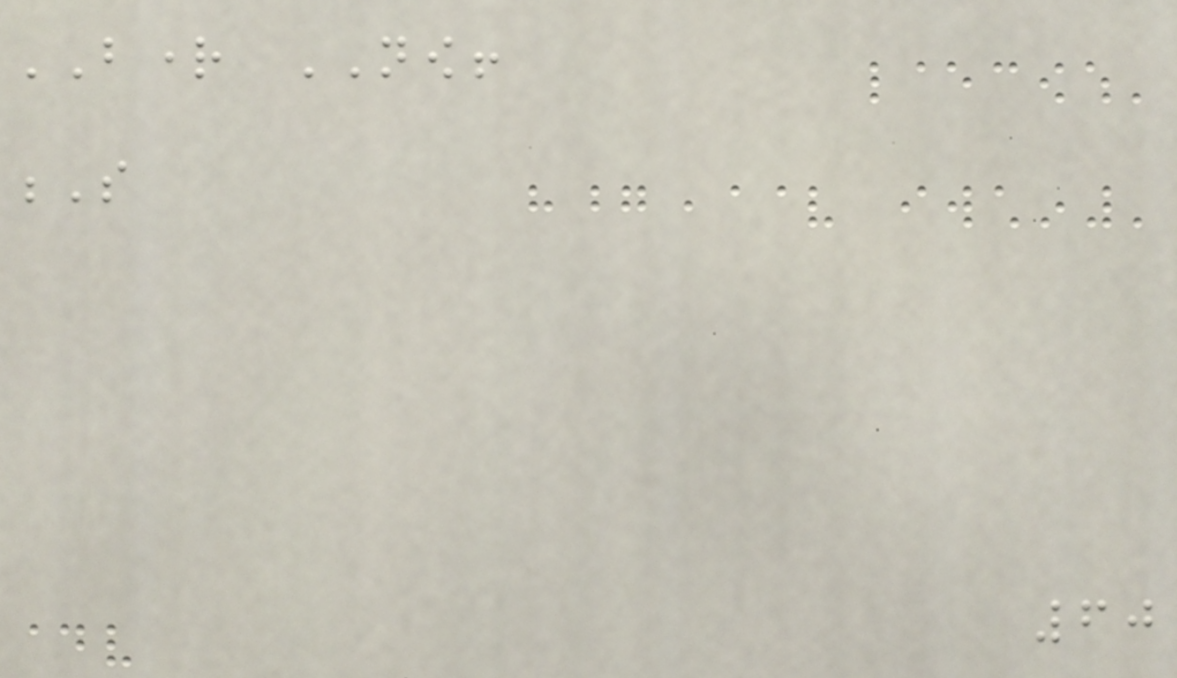BRIGHT NOW!
S
60
